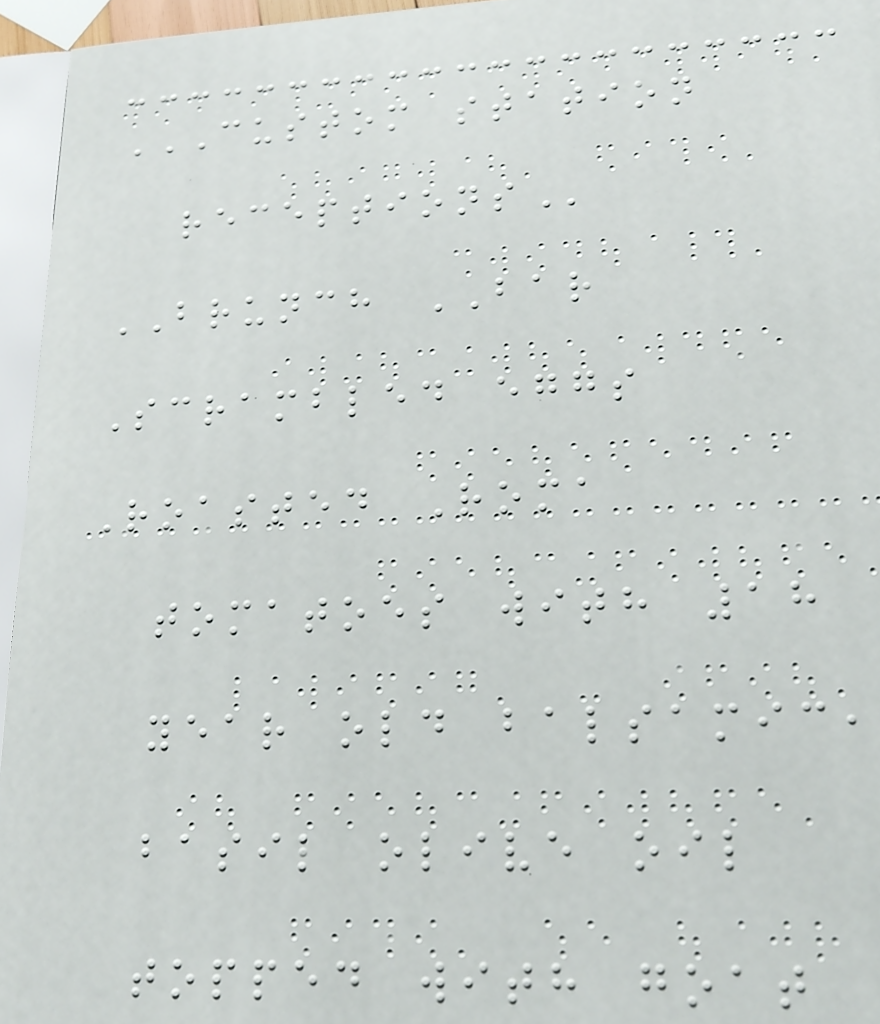CUSTOM STATION
RECEPTIONS
BRUNCH BAR
Scrambled eggs
Roasted Roma
tomatoes with 18
year old balsamic,
basil olive oil
topped with goat
